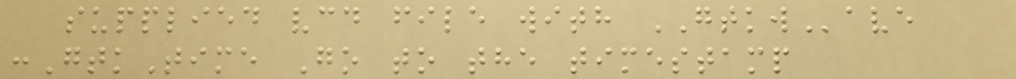supplied vcd file with GTKWave
:GtkTime Go to the timestamp
